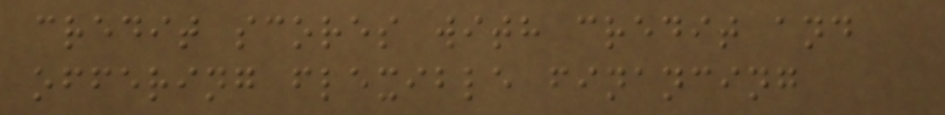credit scores with credit and
offering flexible financing
